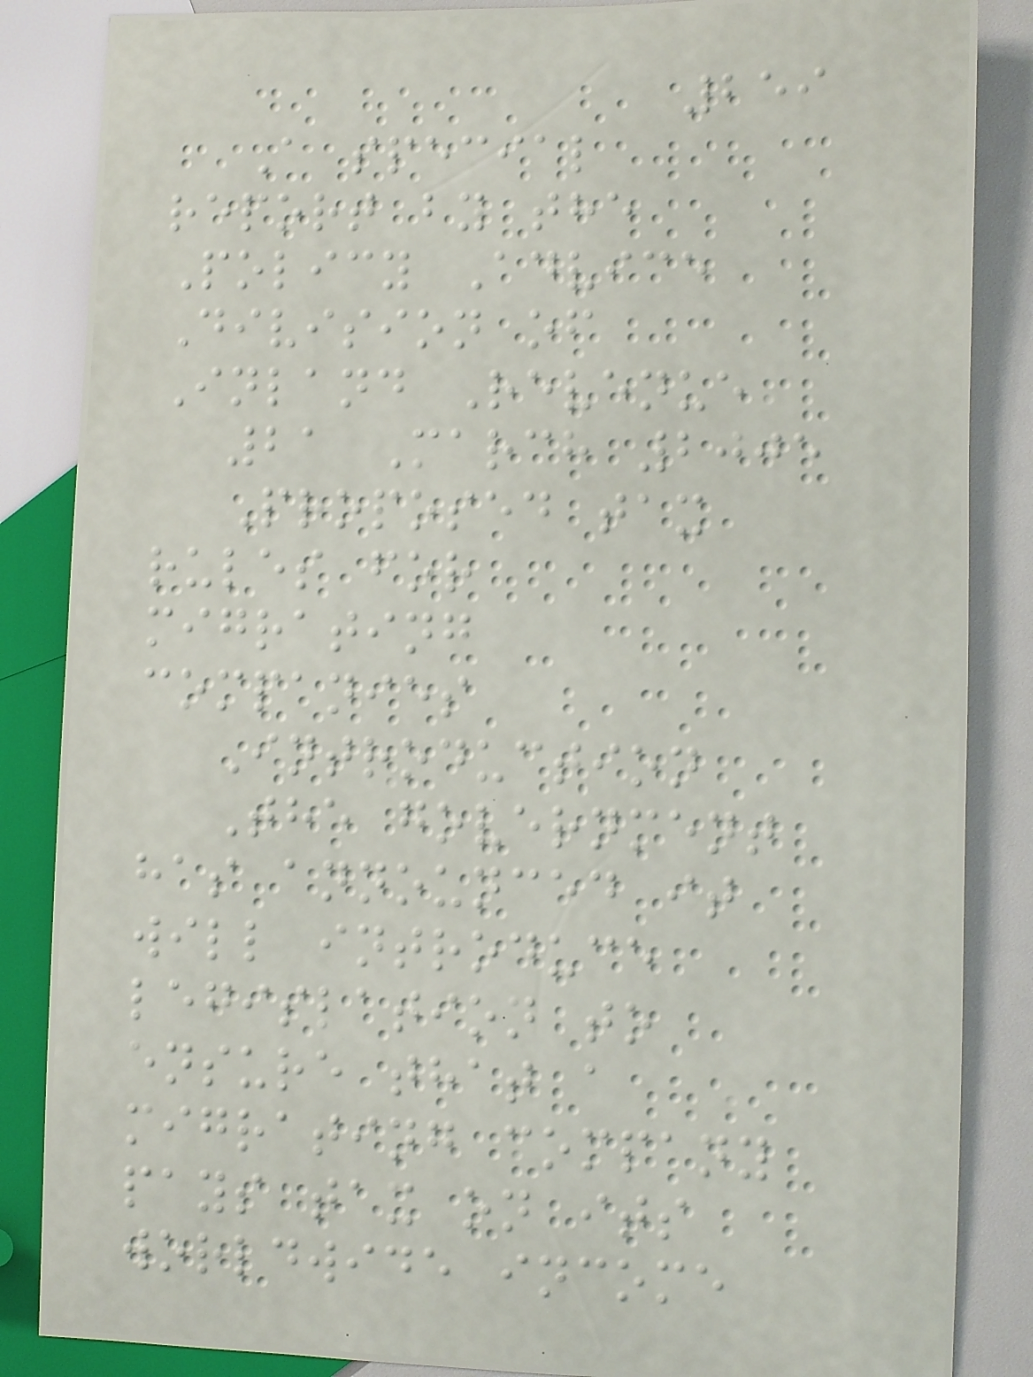259
A special
report by the
Policy Advice
Division of
Inland Revenue
21 March 2005
Proposed tax
rules for
migrating
companies
Introduction
The government
has announced it
will introduce
legislation to
ensure that a
migrating company
pays tax on its
worldwide income
